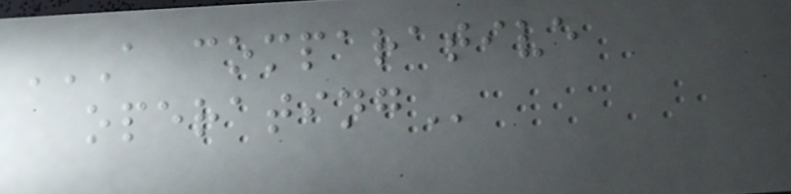A COMPARATIVE
OPERATING
